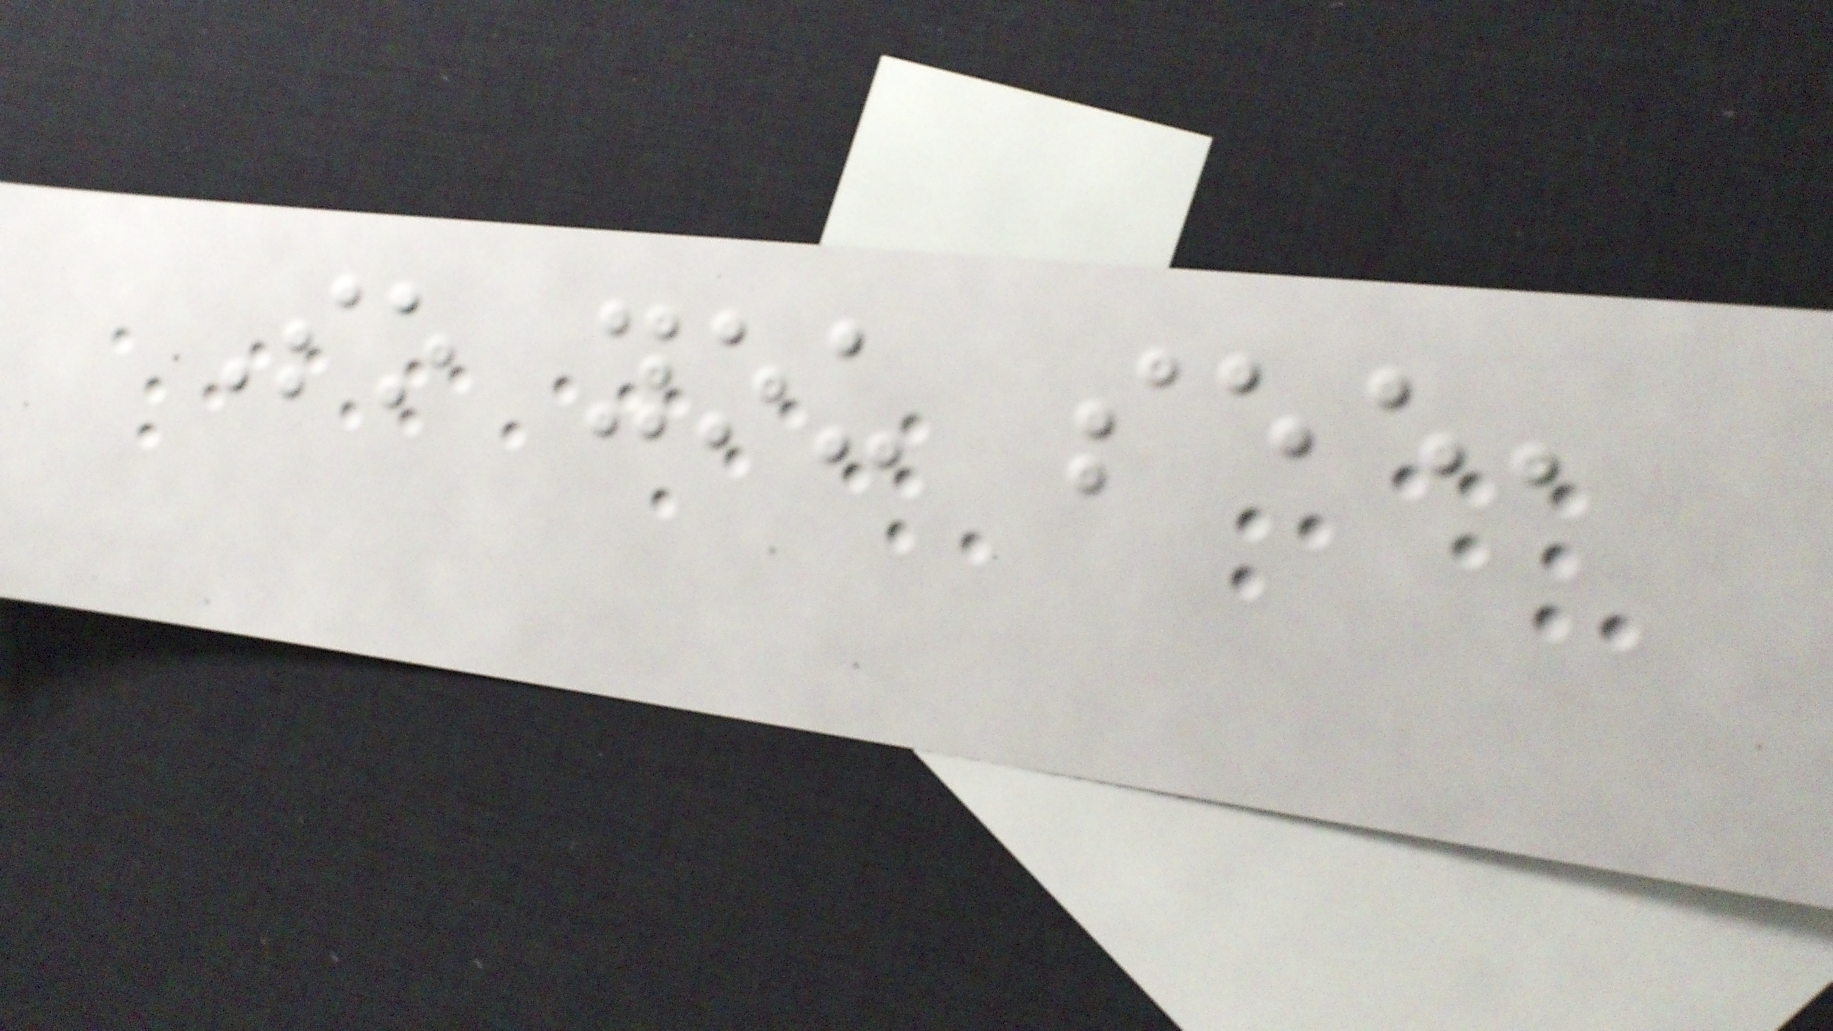So you see,
